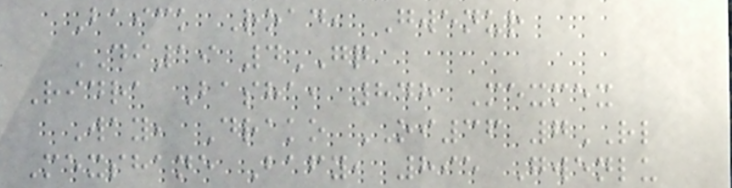Baick Road, Gwenur
DI19 4GQ
Ridra Basha, 848 Mexmex
Way, Drako OI36 7RL
Mexshane Bafy, 895 Gwenlu
